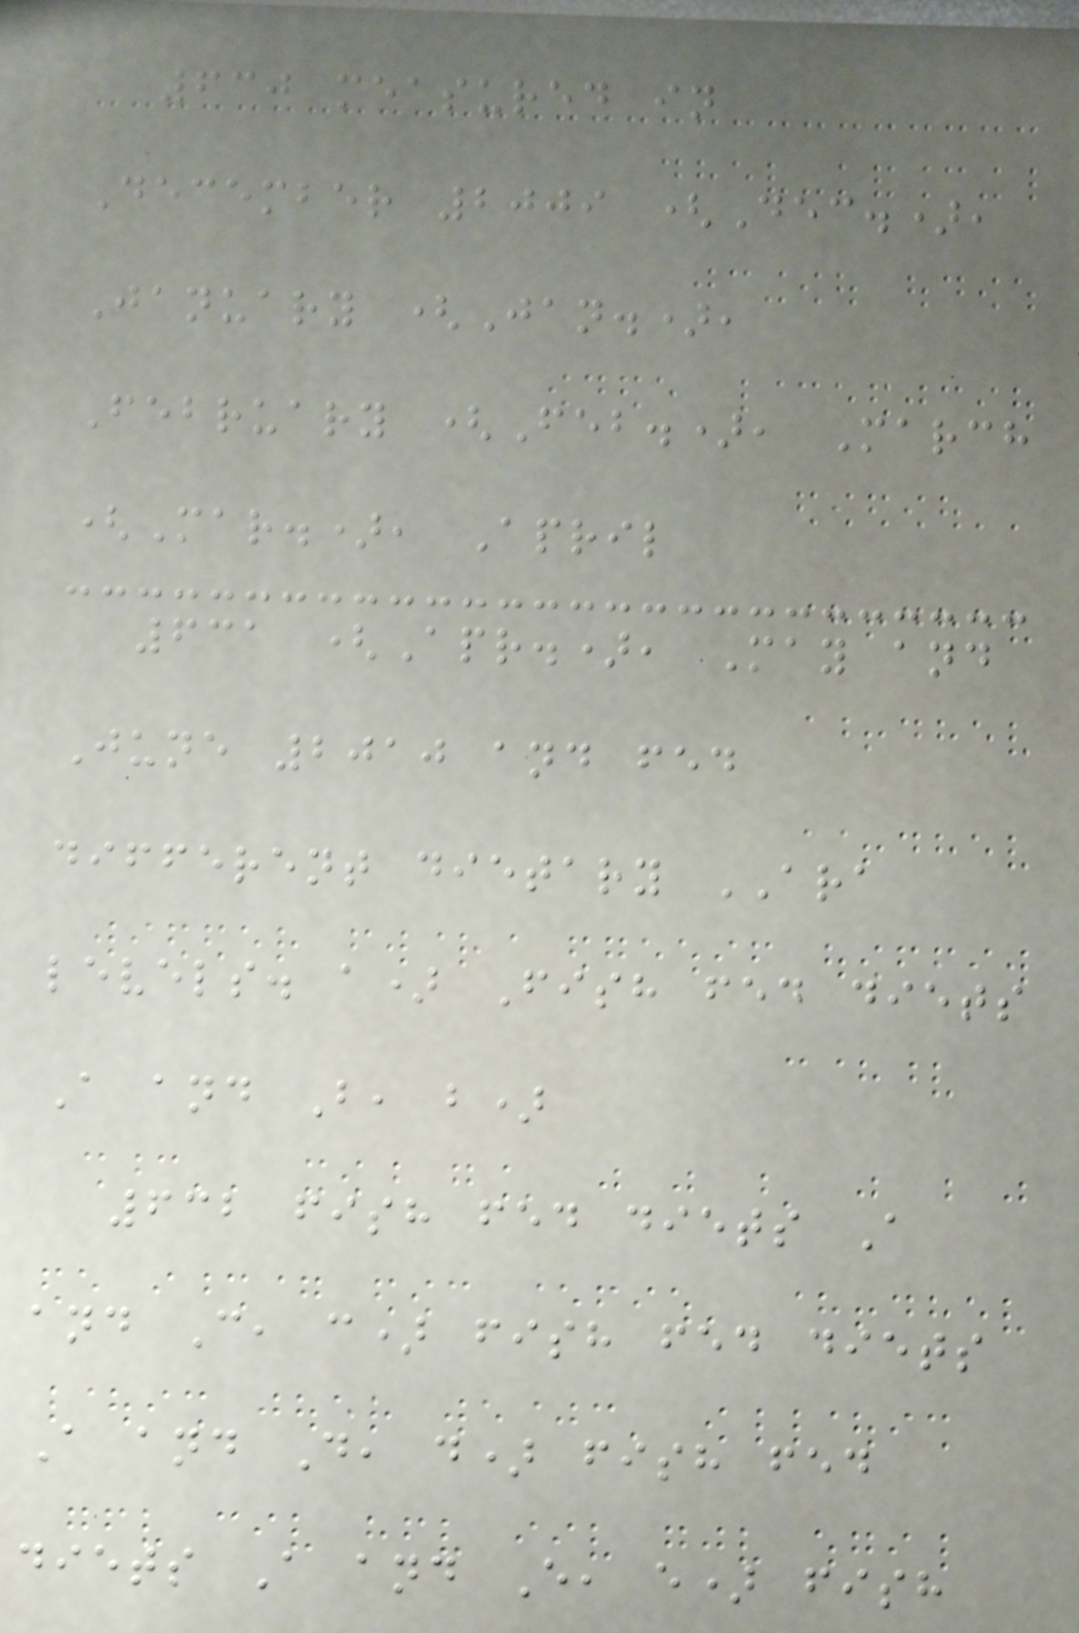630 measured in
December 2009 (Dec.),
January (Jan.),
February (Feb.), March
(Mar.), April
631 (Apr.), May and
June 2010 and fed
different dietary ARA
levels. a) Fish fed diets
A and B, b)
632 fish fed diets A
and C, c) fish fed diets
A and D, d) fish fed
diets A and E, e) fish
